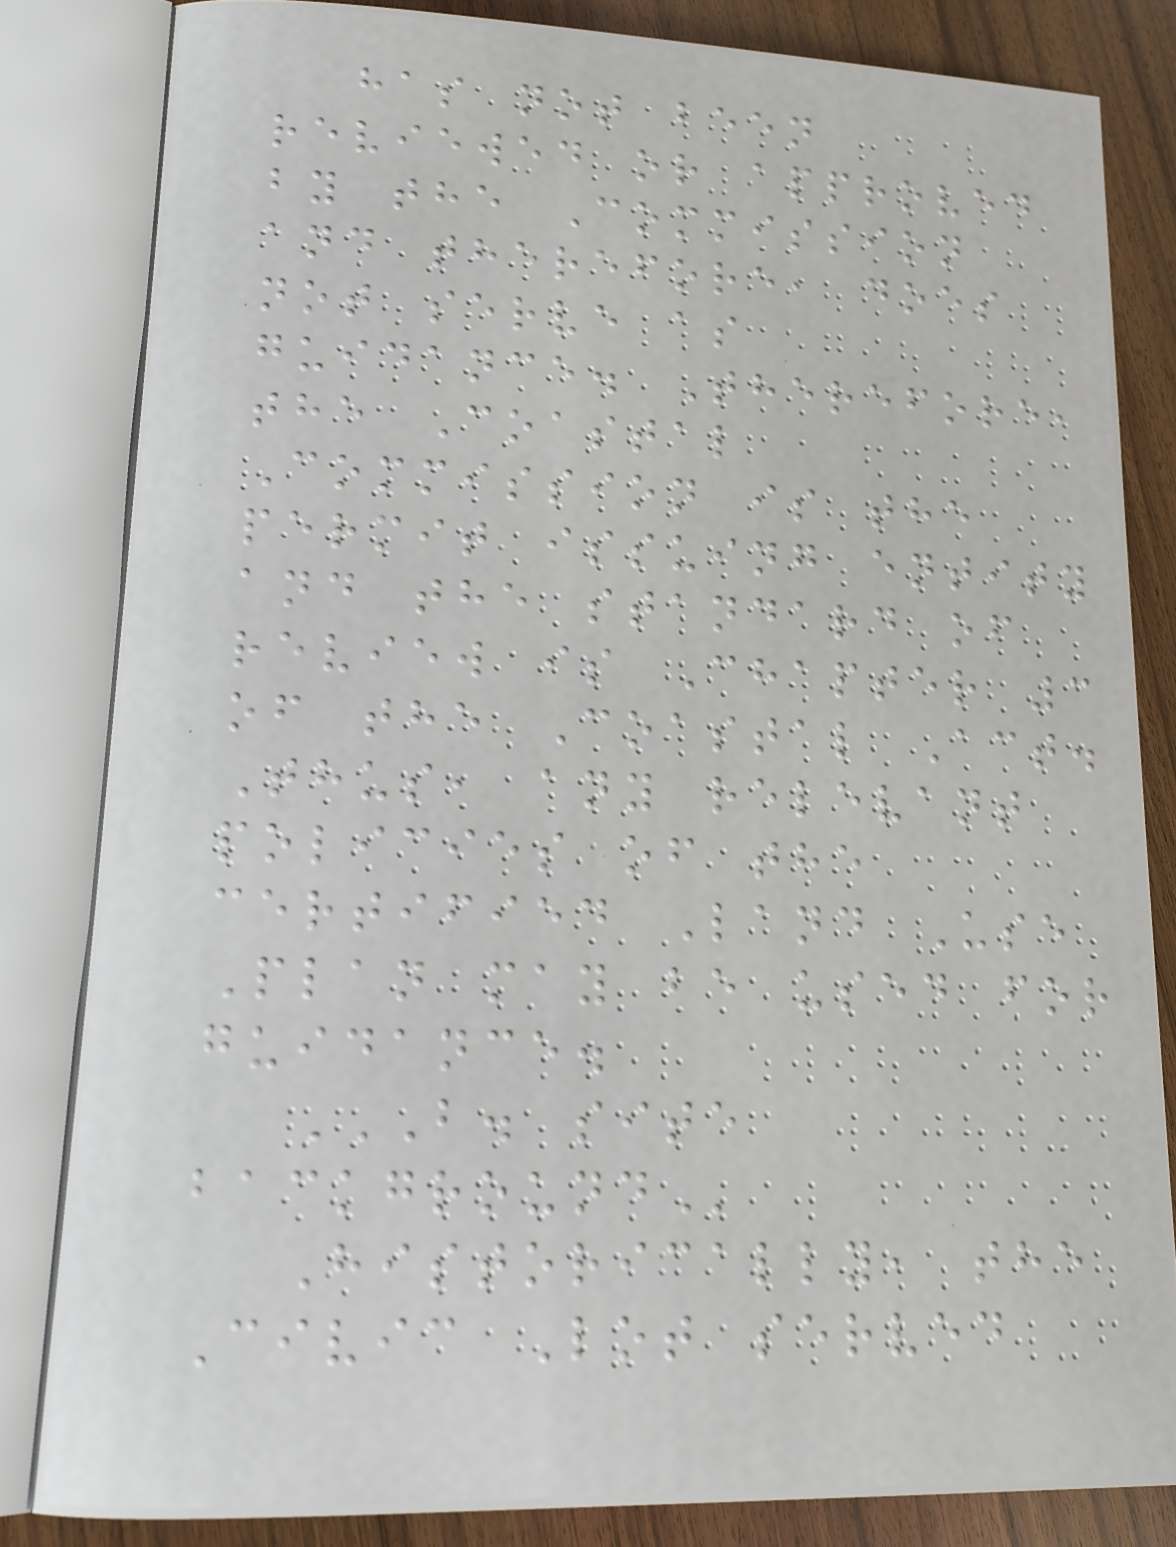has not been
reviewed or approved
by the Commission
and therefore, does
not serve as
guidance. Therefore,
the Coastal
Commission is the
permit issuing entity
and the standard of
review is Chapter 3
of the Coastal Act.
Thus, any relevant
policies of the
certified Land Use
Plan may be used for
guidance.
B. SITE
BACKGROUND
Historically, the
Civic Lot served
